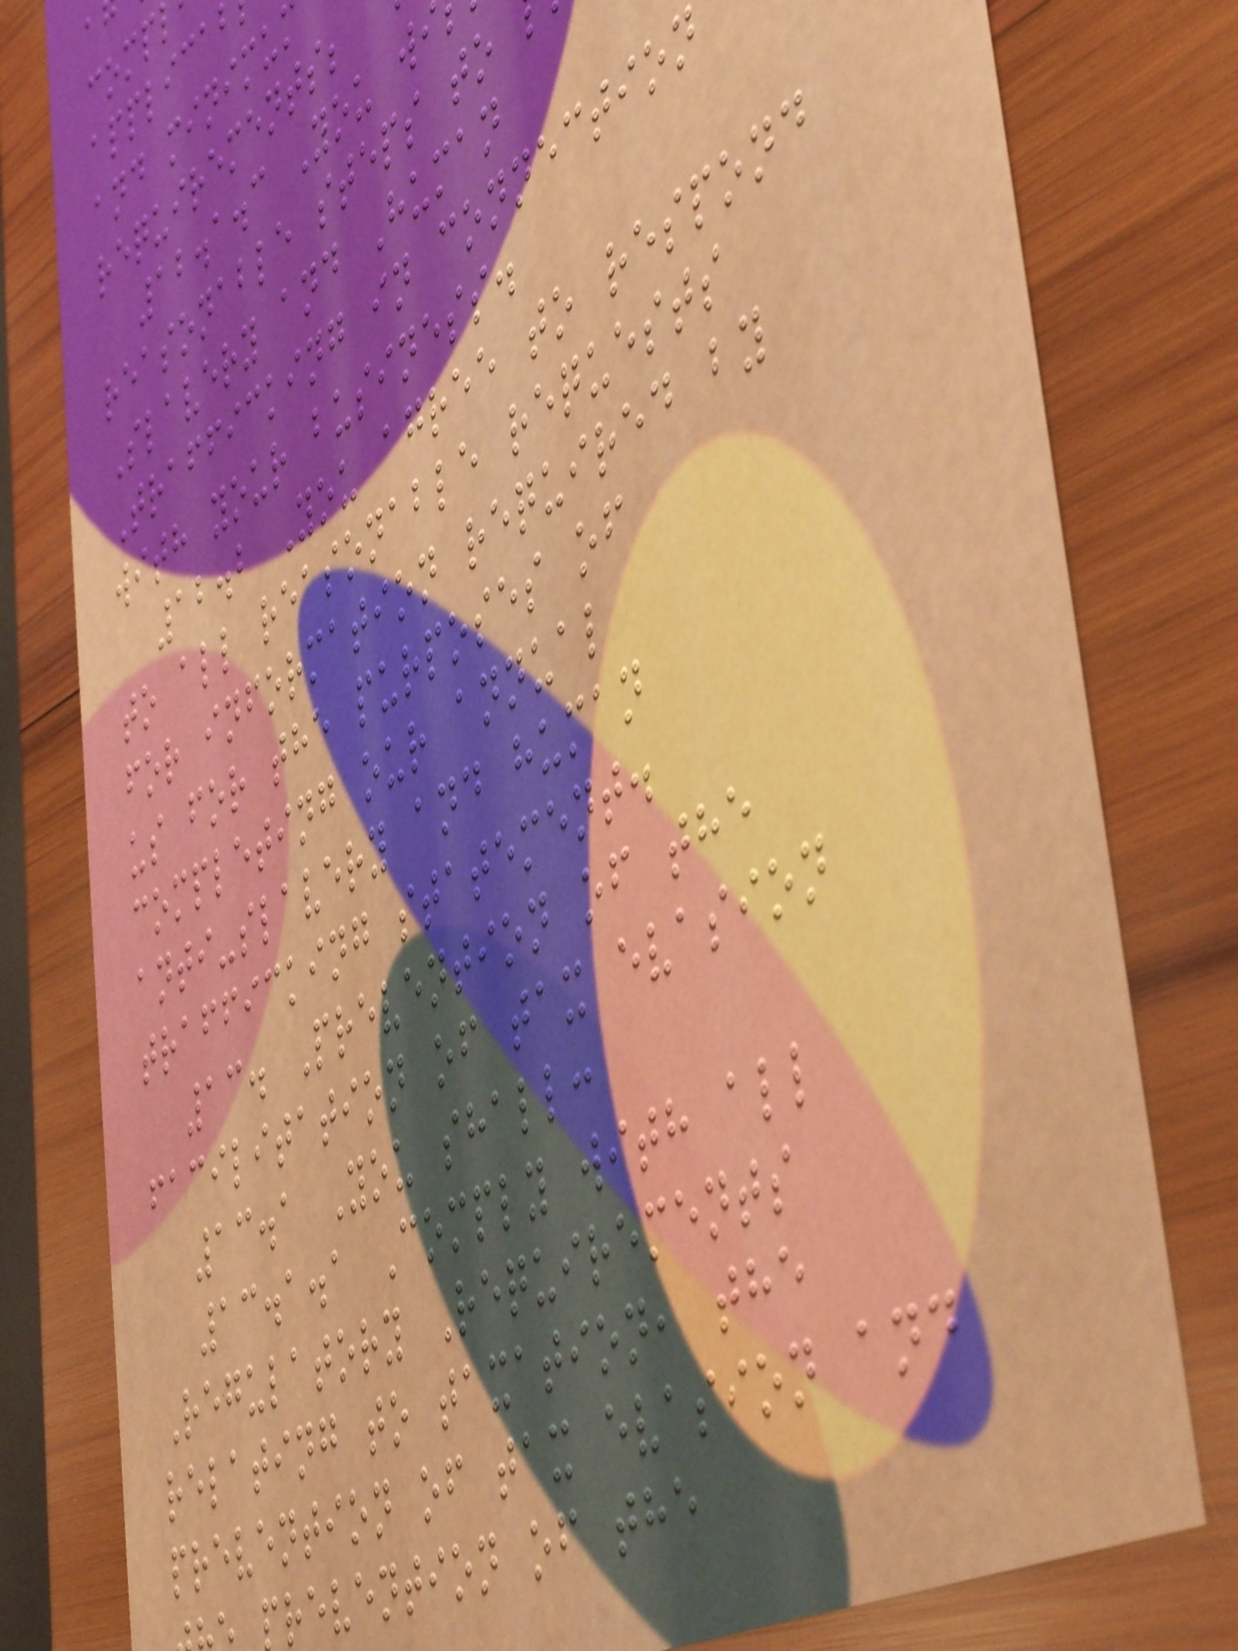applica
and minimu
requirements;
12.1.3 You w
reasonable steps to
Slavery and Human
Trafficking in connection
with your business.
12.2 You agree to respond
to all reasonable requests
for information required by
us for the purposes of
completing our annual
anti-slavery and human
trafficking statement.
13. Prevention of the
facilitation of tax evasion
13.1 You shall:
13.1.1 Comply with all
Regulatory Requirements
relating to taxation, the
prevention of tax evasion and
prevention of the
